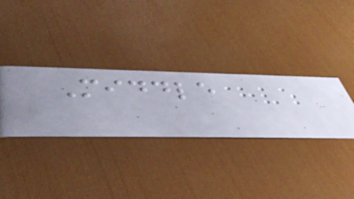Middle
